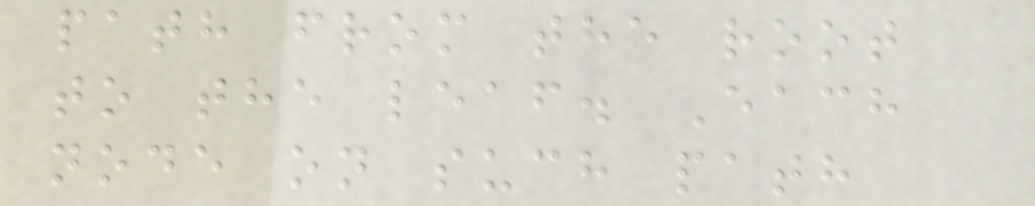path from the root
to the leaf. Each
node on such path
